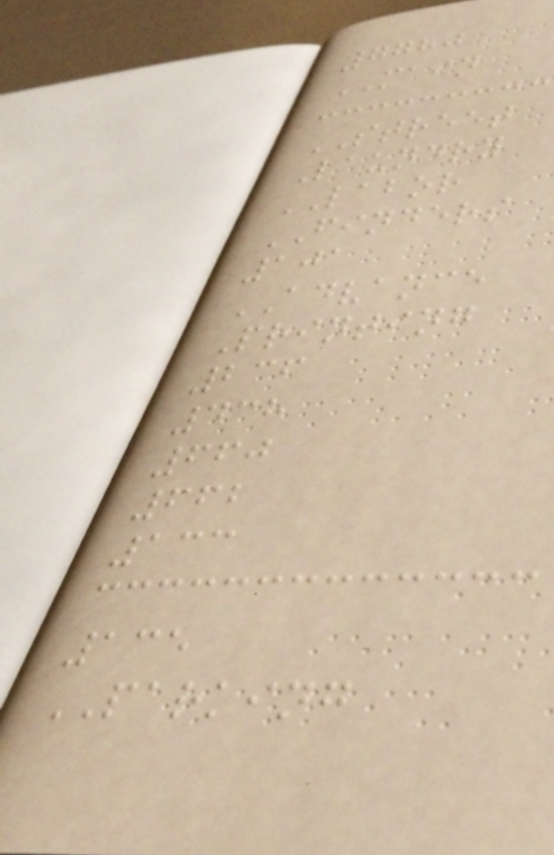7780
MAIN
STREET
Laundry
LABOR
FINDERS
101
ADVANCE
Printing
236
438
660
662
133
135
PARKING
